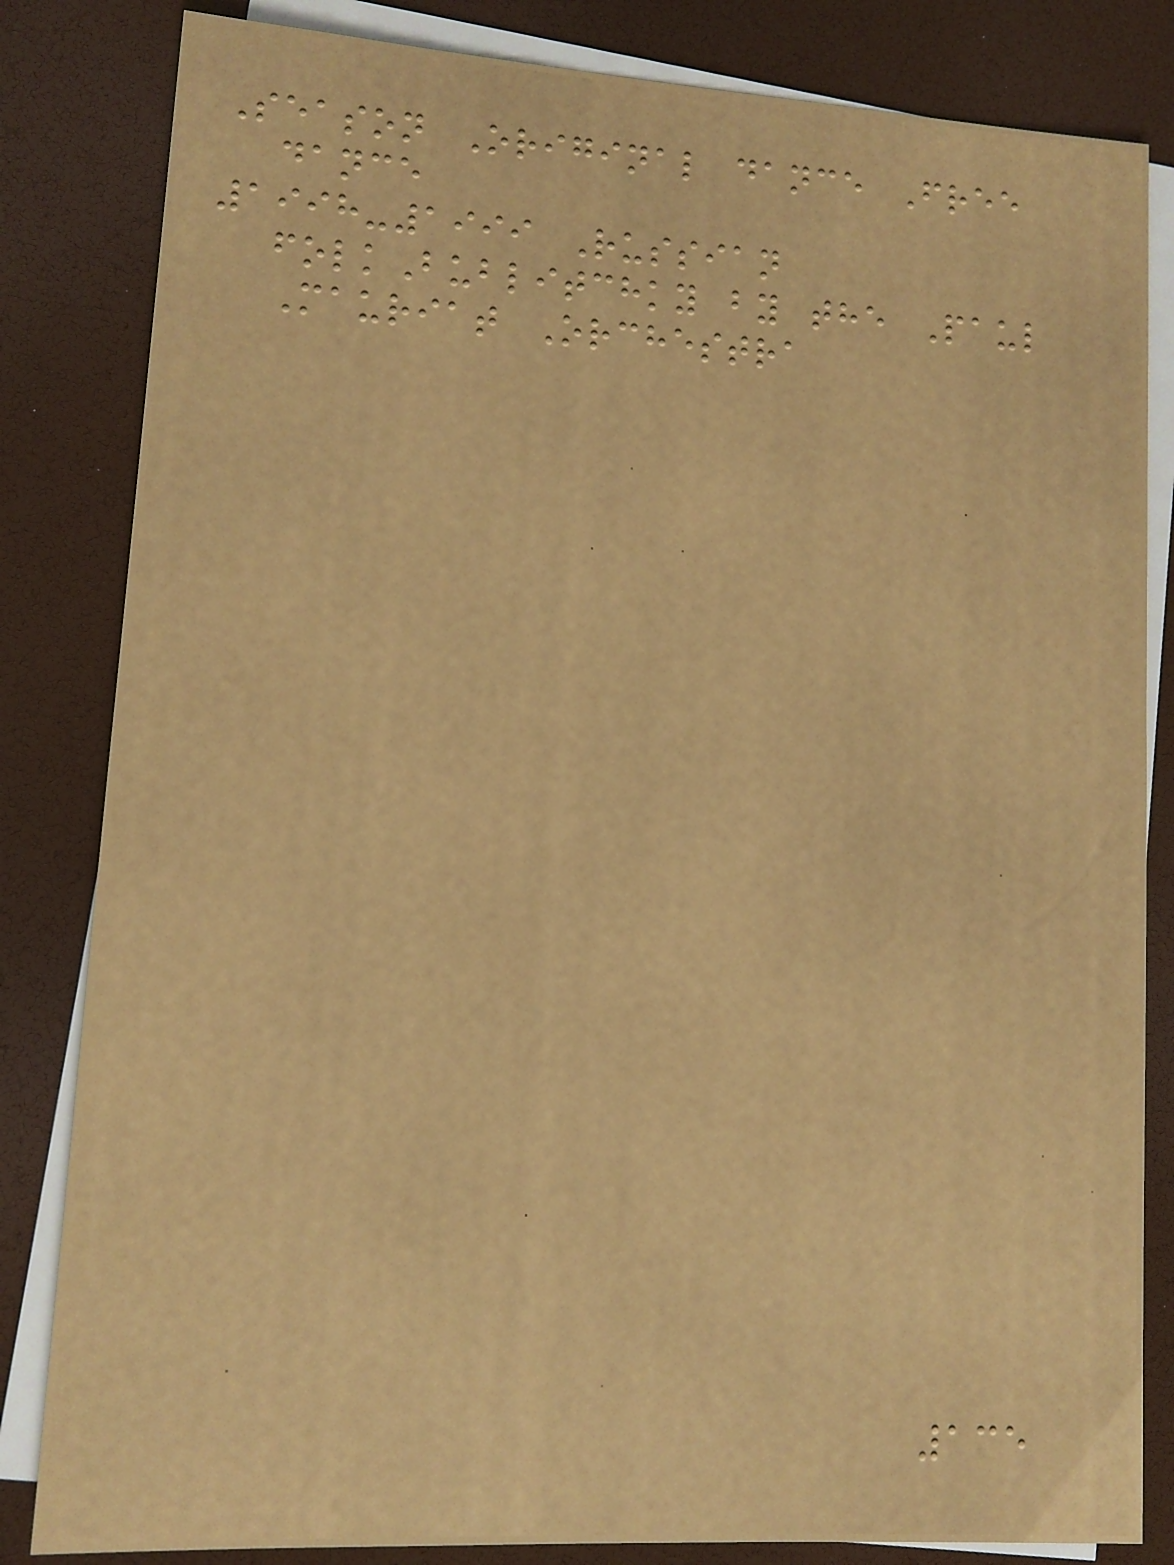Season Original dance Free
dance
1998-1999 Russian
folkBublitchky by the Paul
Mauriat Orchestra
135
